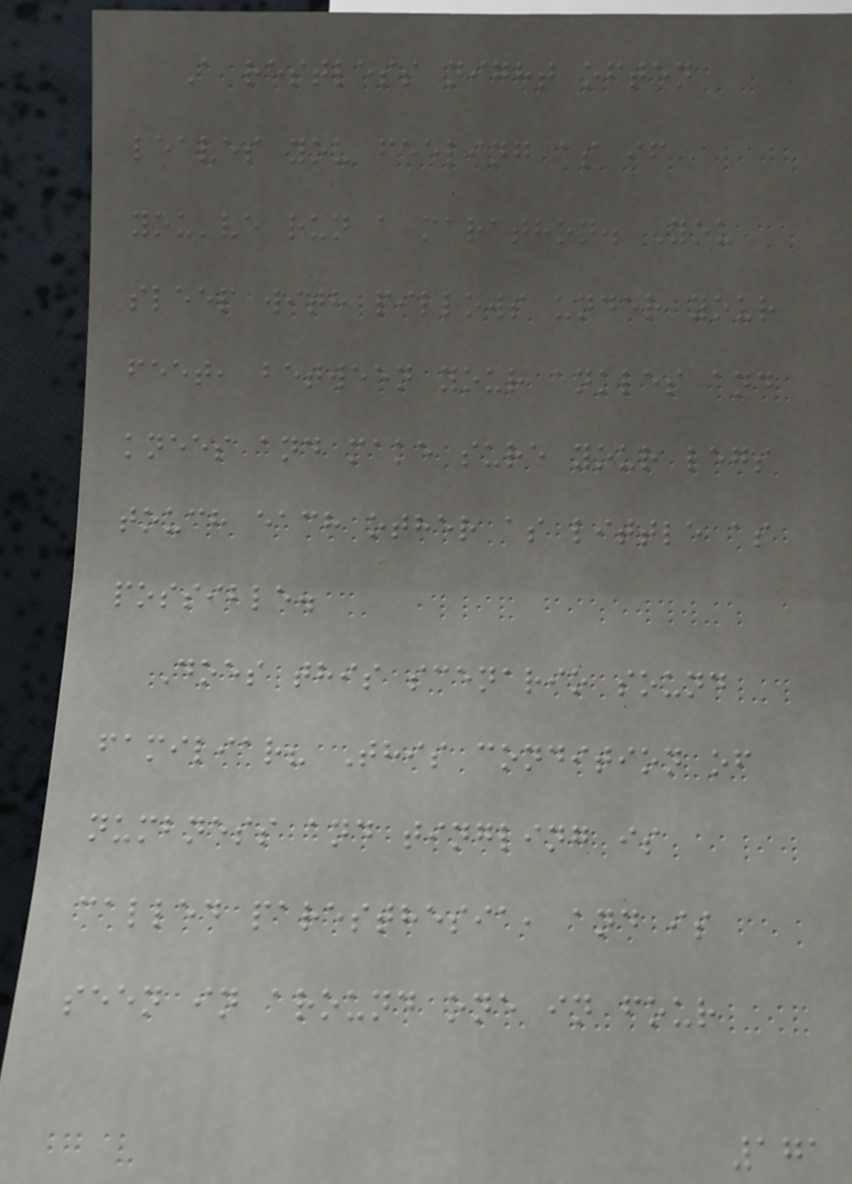A restless night often
leaves you feeling as if
you've run a marathon. You
sleep with pillows under your
feet, between your ankles and
knees and make sure your legs
touch each other as little as
possible.
Does this scenario sound
familiar? This condition of
numbness and tingling is
called paresthesia, and is
seen in around one in four
171
